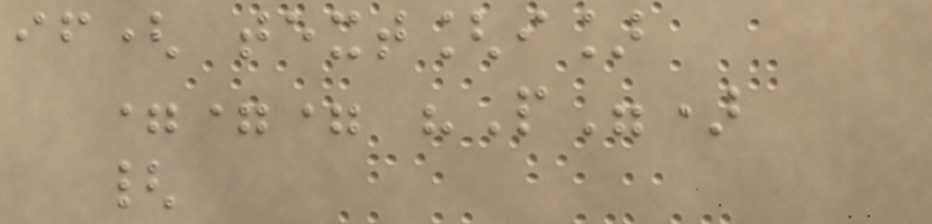if( text[i]
=== "P")
{
